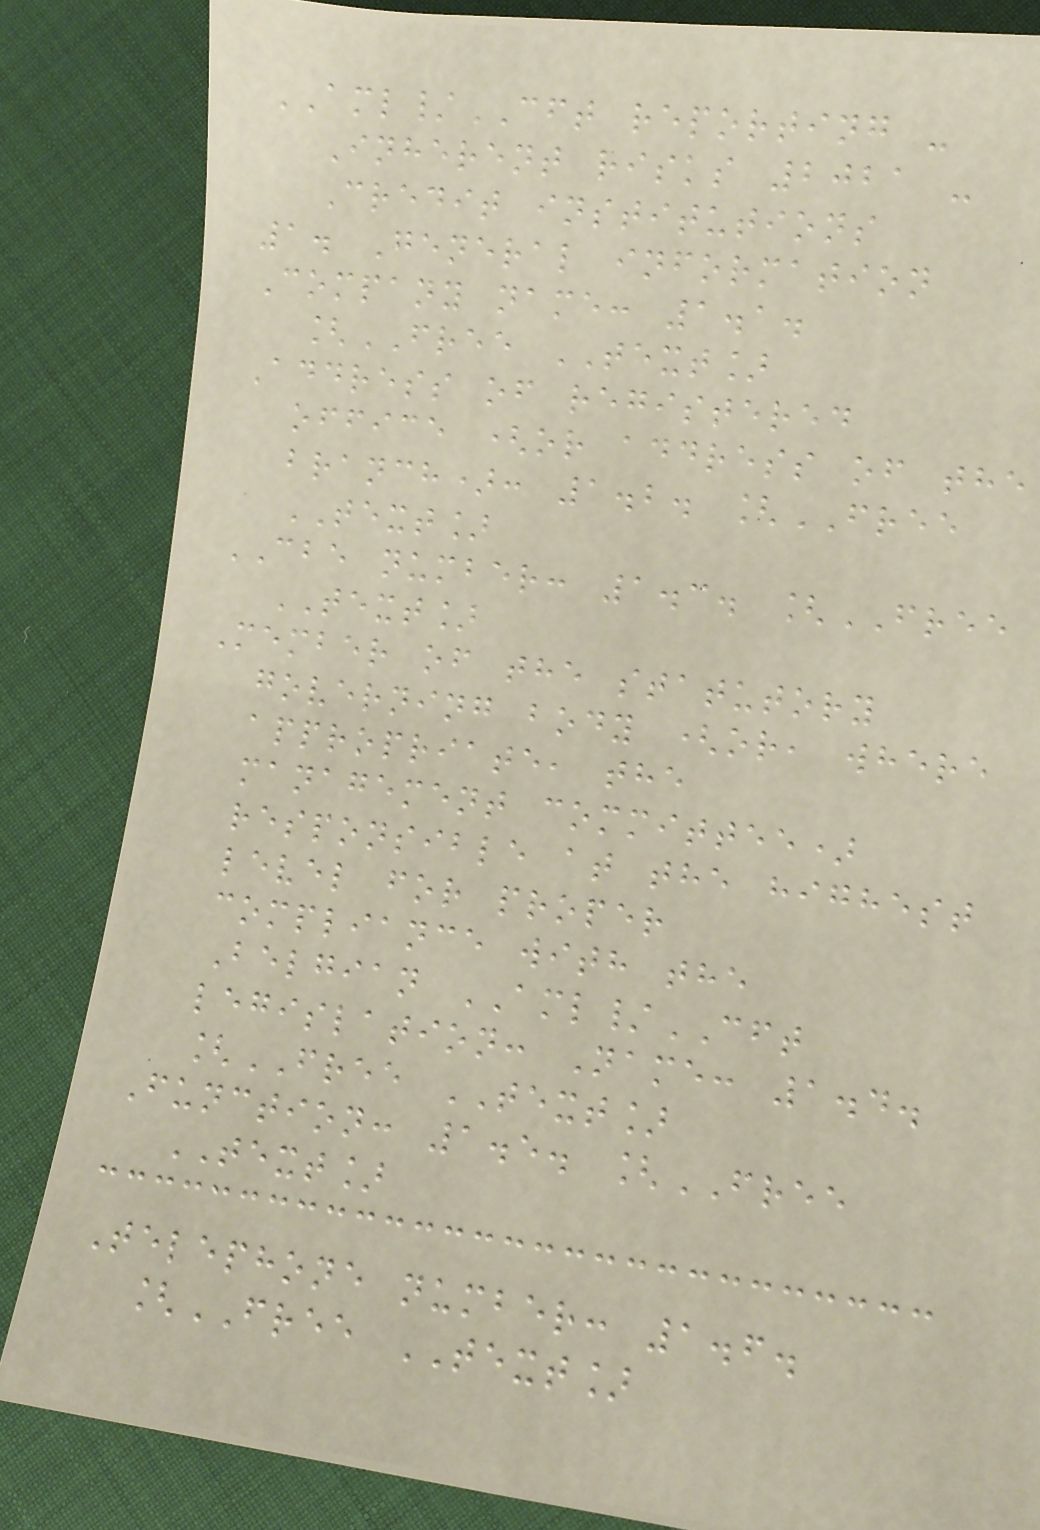AML/CFT reporting -
Inherent risks 2021 -
Credit institutions
1. General information
Company name: 1.1.
[FREE TEXT]
Address of registered
office (or address of the
branch): 1.2. [FREE
TEXT]
CBE number: 1.3. [FREE
TEXT]
Member of the statutory
governing body (or, where
appropriate, the
management committee)
responsible at the highest
level for proper
compliance with the
Belgian AML/CFT
legislation: Name: 1.4.
[FREE TEXT]
Function: 1.5. [FREE
TEXT]
Telephone number: 1.6.
[FREE TEXT]
